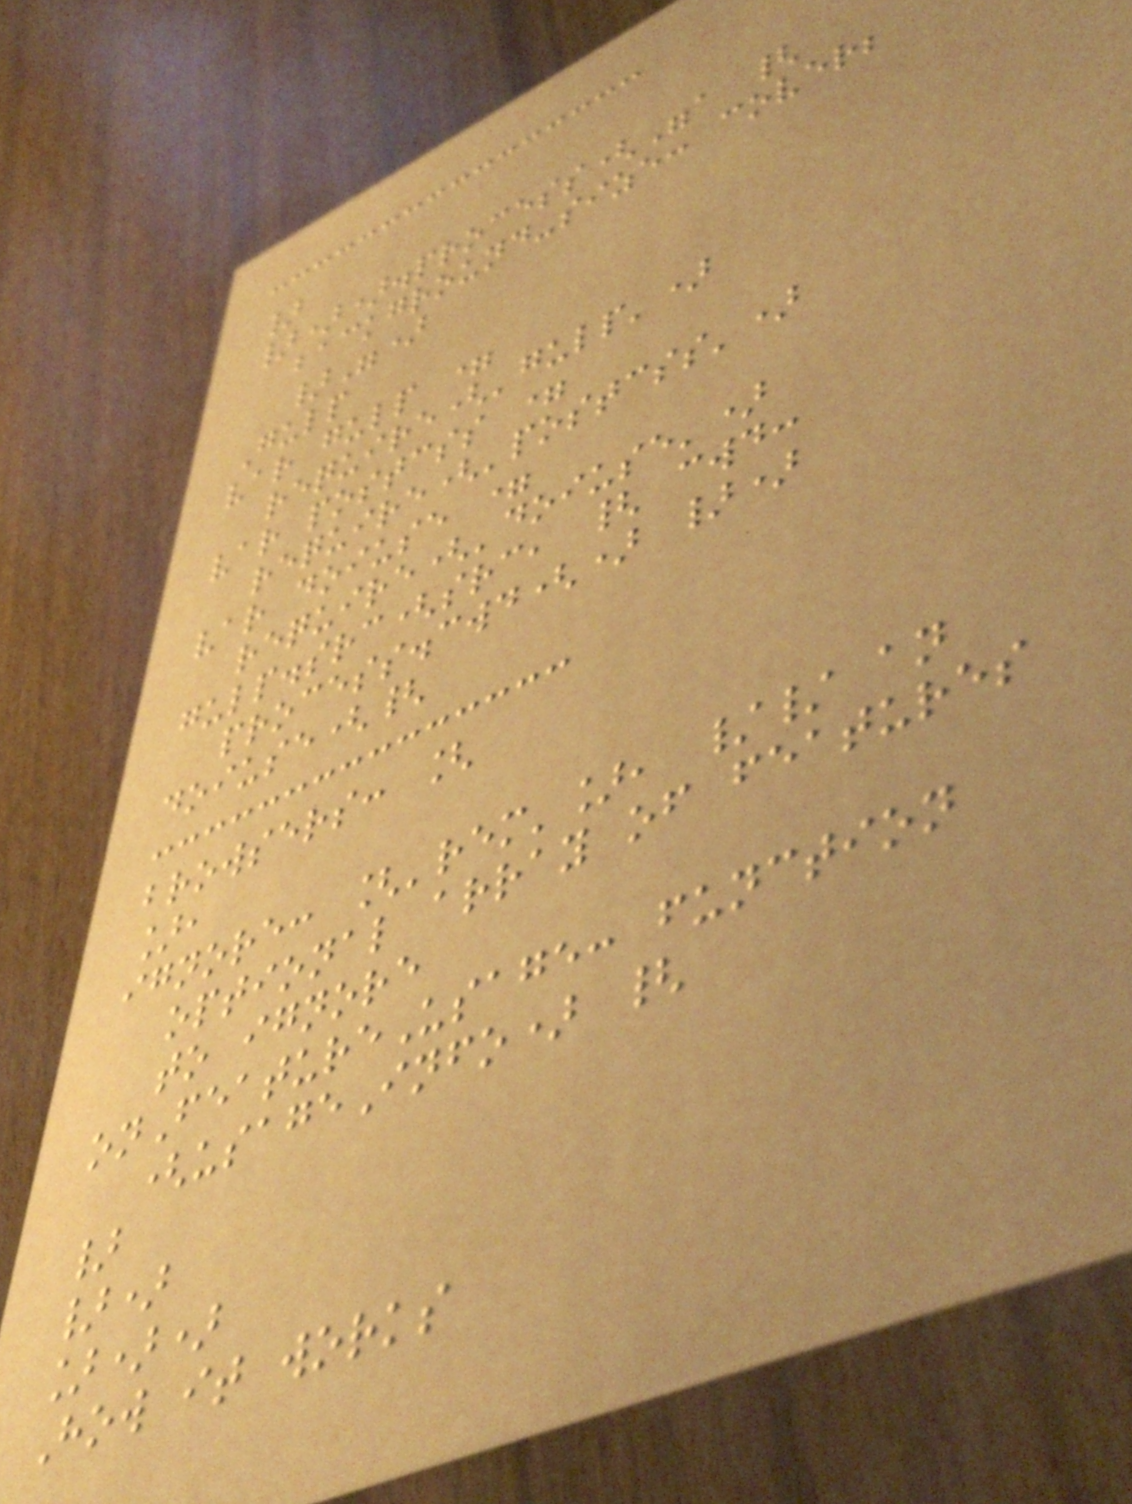}
})).process("a {
background-size: cover;
}")
Gulp
var gulp =
require('gulp')
var postcss =
require('postcss')
var doiuse =
require('doiuse')
gulp.src(src, { cwd:
process.cwd() })
doiuse({
browsers: [
],
ignore: ['rem'], // an
optional array of features
to ignore
onFeatureUsage: function
(usageInfo) {
}
})
]))
How it works
